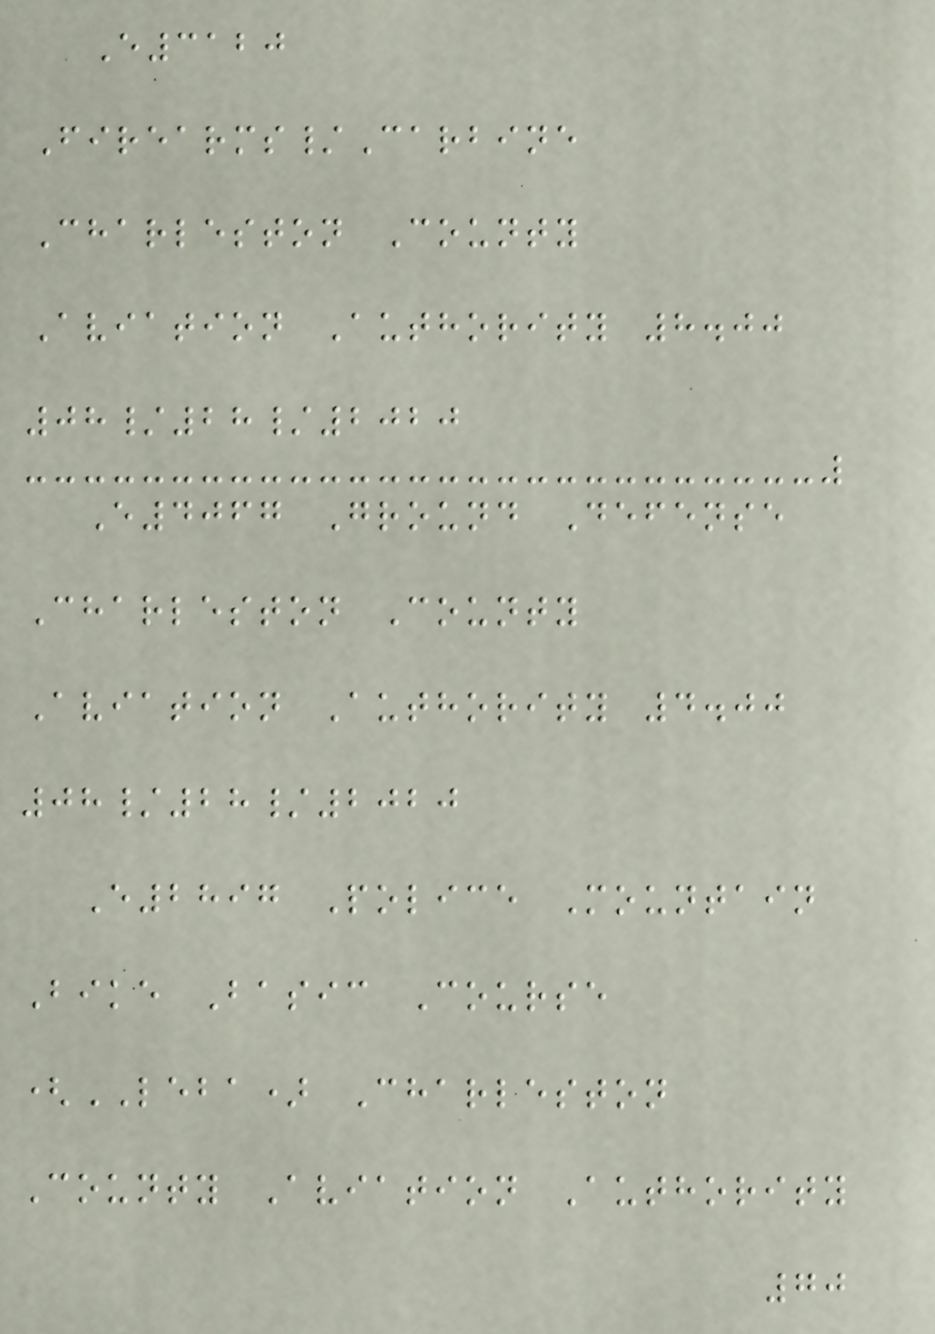E3120
Firearms/Carbine
Charleston County
Aviation Authority 8.00
08/28/2020
E4067 Ground Defense
Charleston County
Aviation Authority 4.00
08/28/2020
E2897 Police Mountain
Bike Basic Course
(LEBA) Charleston
County Aviation Authority
70
